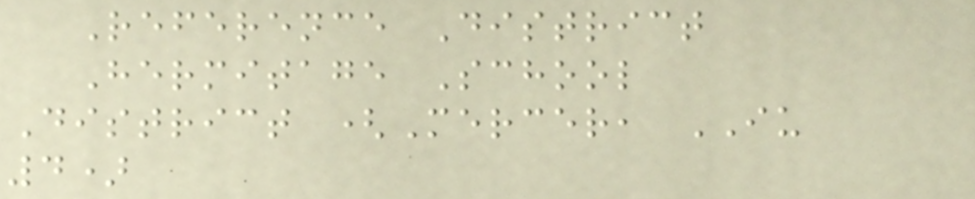Reference District
Hermitage School
District (Mercer, IU
4)
